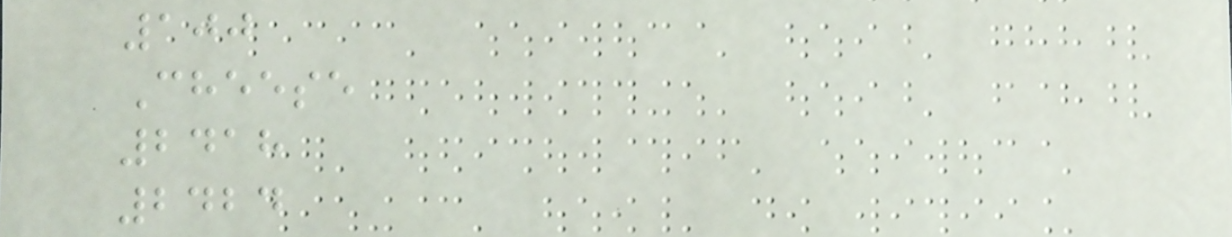100
Cheese
2418
2424
